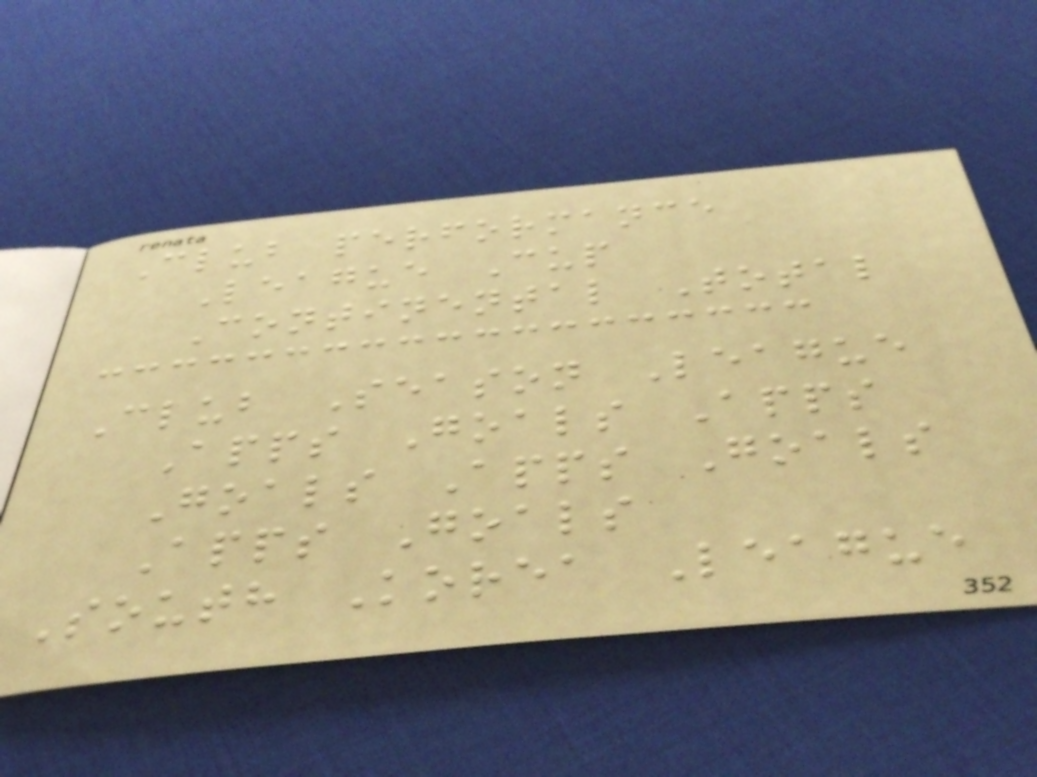Club performance
League Cup
Continental Total
Club Season League
Apps Goals Apps
Goals Apps Goals
Apps Goals
South Korea League
